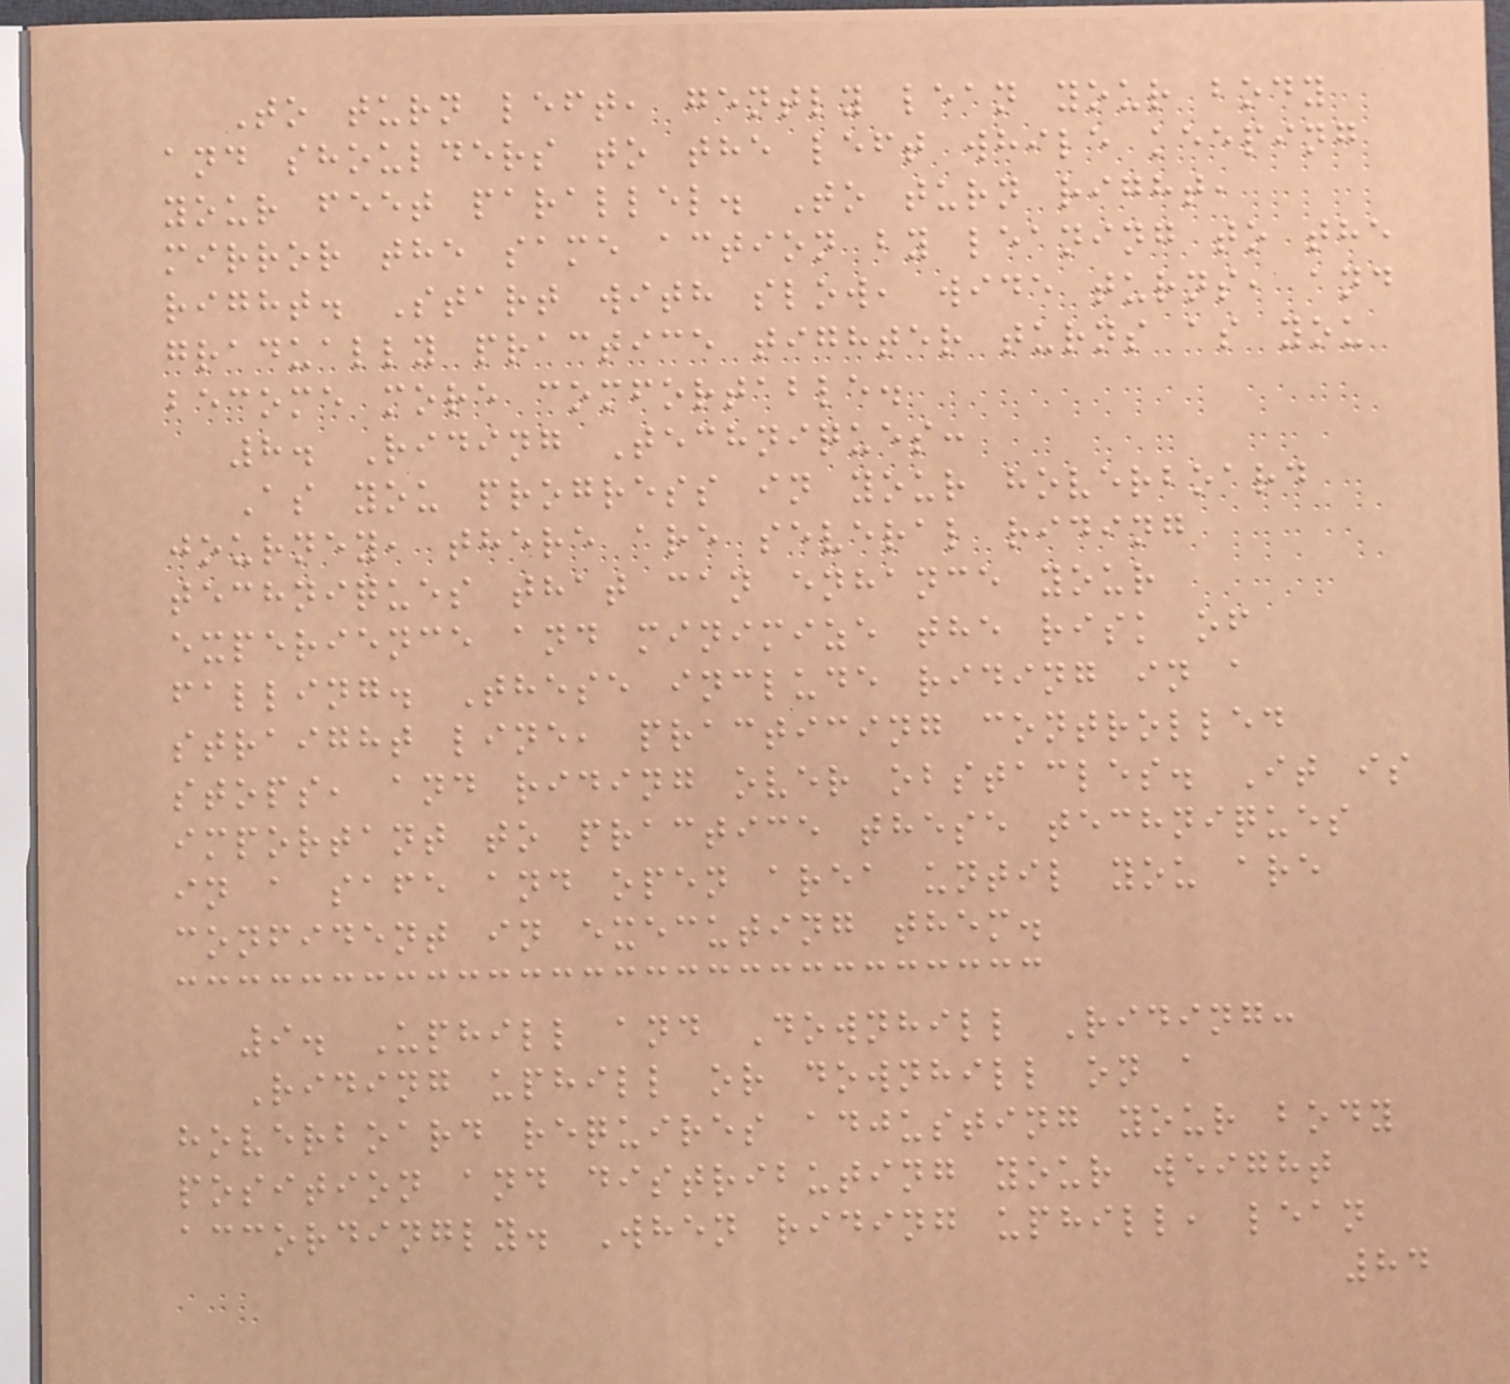To turn left, gently lean your body
and shoulders to the left while keeping
your feet parallel. To turn right,
mirror the same action by leaning to the
right. Start with slow, wide turns, and
gradually practice tighter turns as you
become more comfortable.
8. Riding Techniques:
As you progress in your hoverboard
journey, there are several riding
techniques that can enhance your
experience and minimize the risk of
falling. These include riding in a
straight line, practicing controlled
stops, and riding over obstacles. It is
important to practice these techniques
in a safe and open area until you are
confident in executing them.
9. Uphill and Downhill Riding:
Riding uphill or downhill on a
hoverboard requires adjusting your body
position and distributing your weight
accordingly. When riding uphill, lean
84
